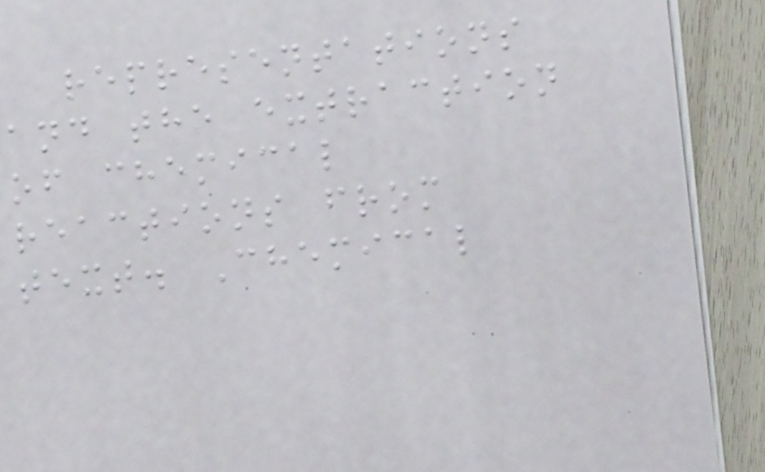representations
and the extraction
of chemical
reactions from
text. Chemical
